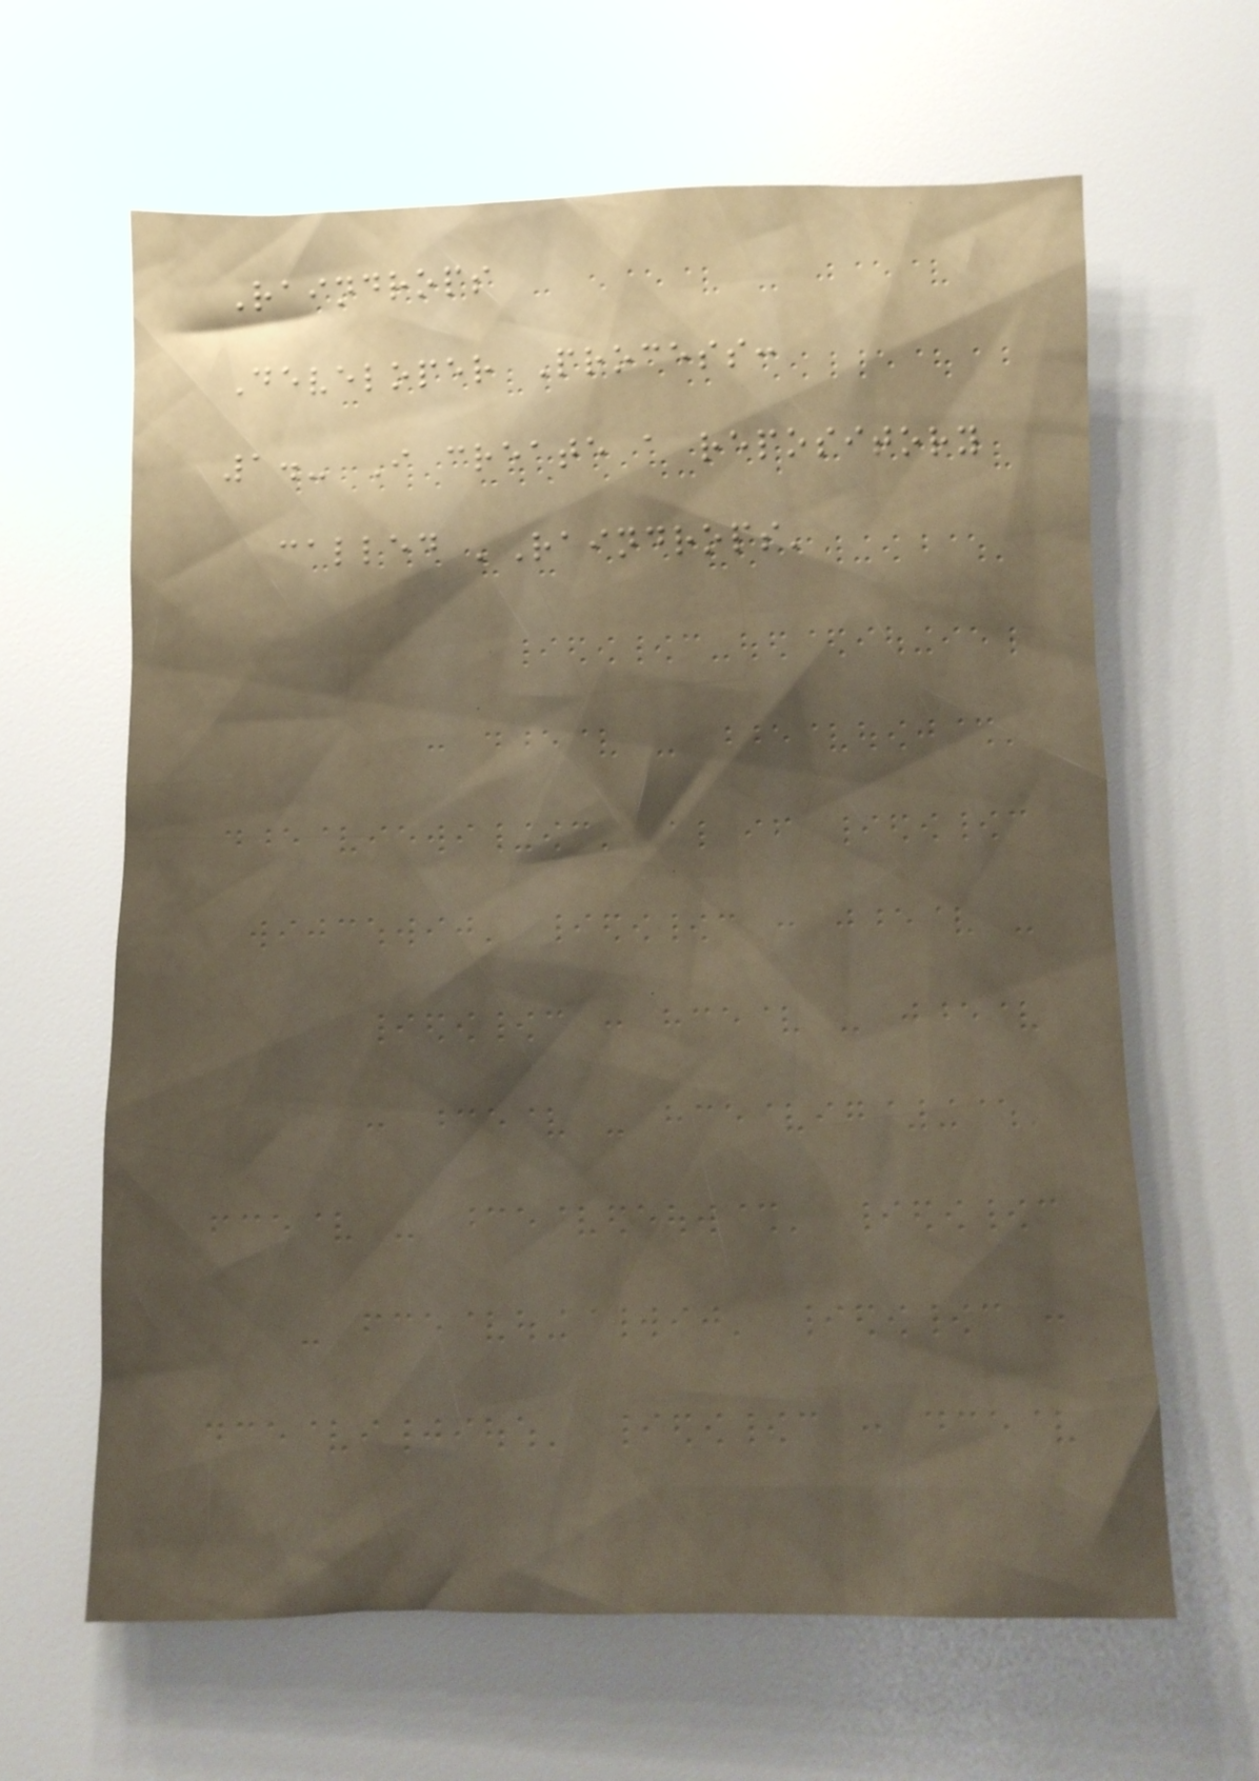Raindrops
Developer Process:
1.- I create a repository
called 'Raindrops'
